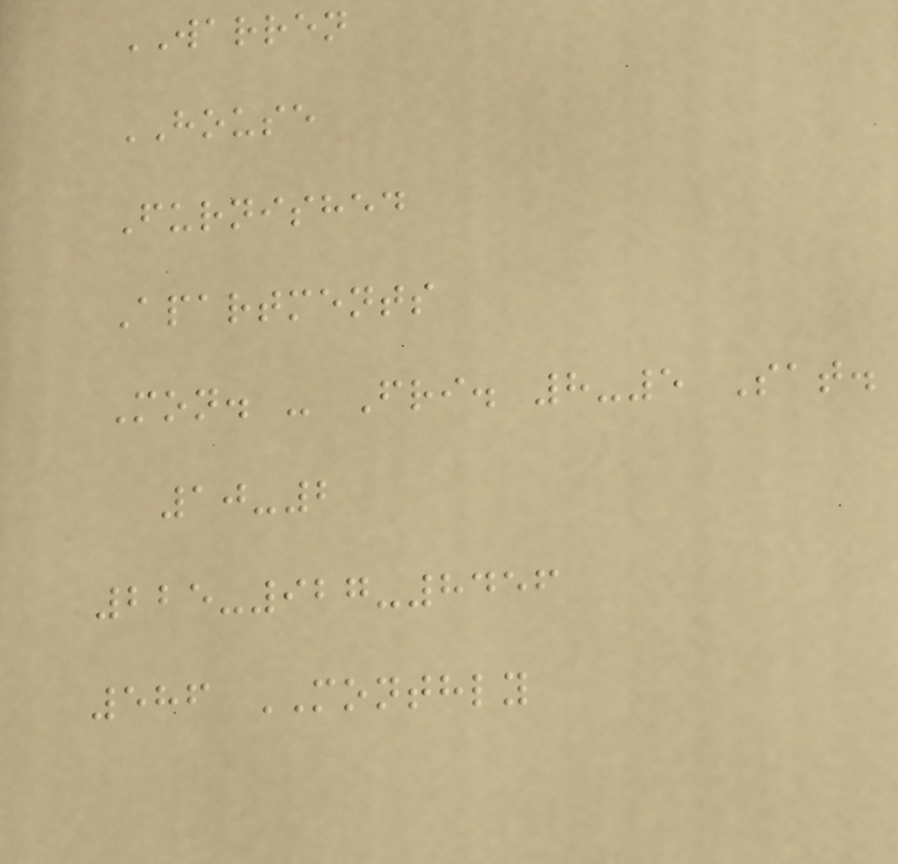WARREN
HOUSE
Furnished
Apartments
Mon. - Fri. 8-5 Sat.
10-2
225-927-8456
586 MONTHLY
